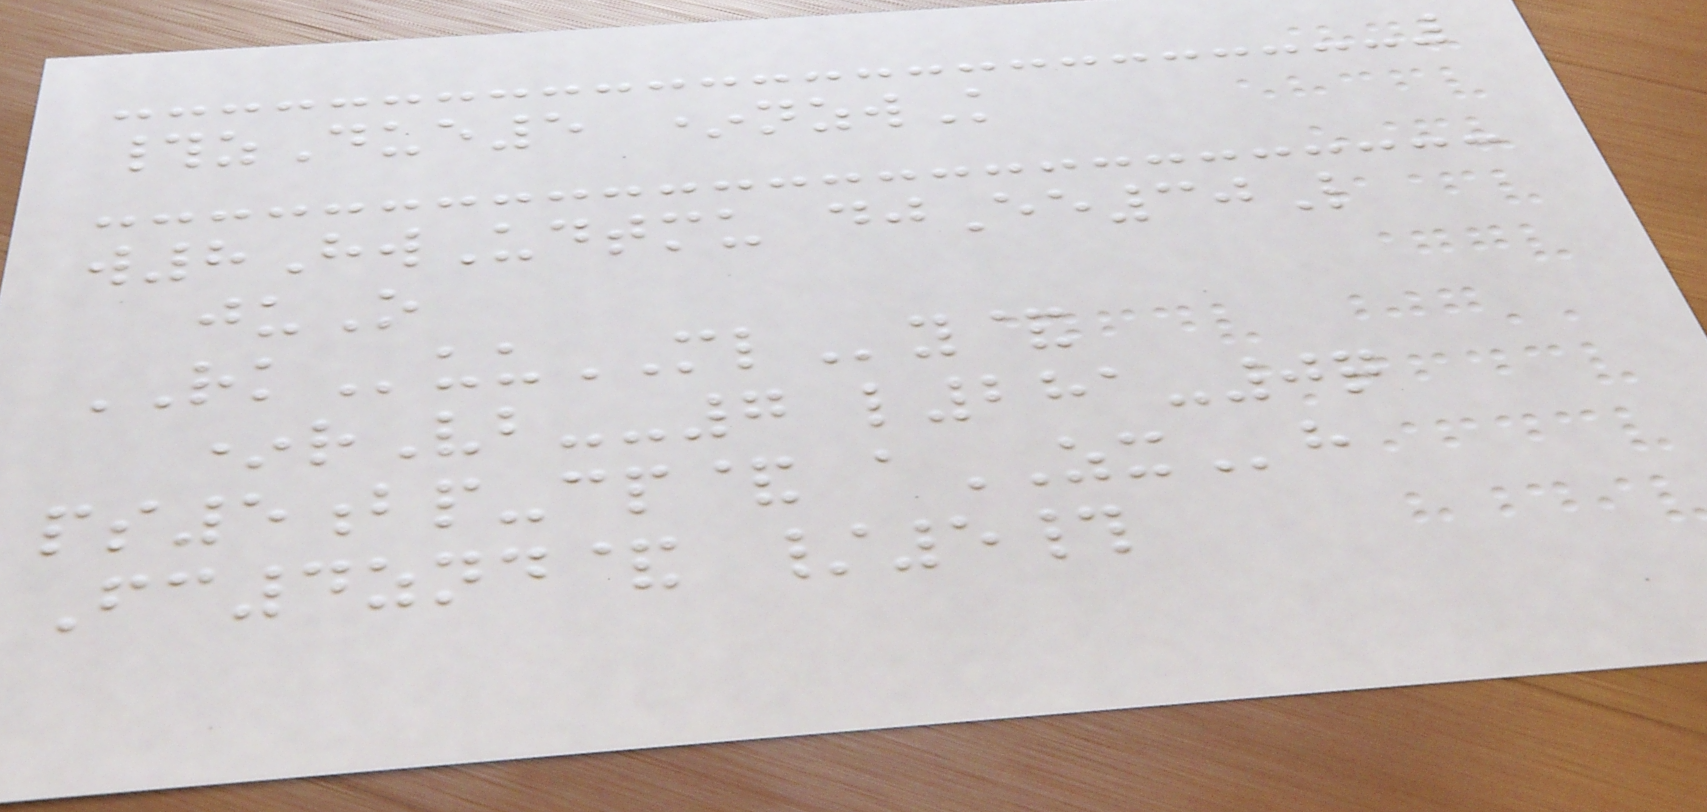#zDue5 *nzwK
w8HwUdtmu djEe30L
juO
RKuuMLy&
*rVb--7 l281-0q
ps5bp-cp& aZXh
Fc4znd& /5#
